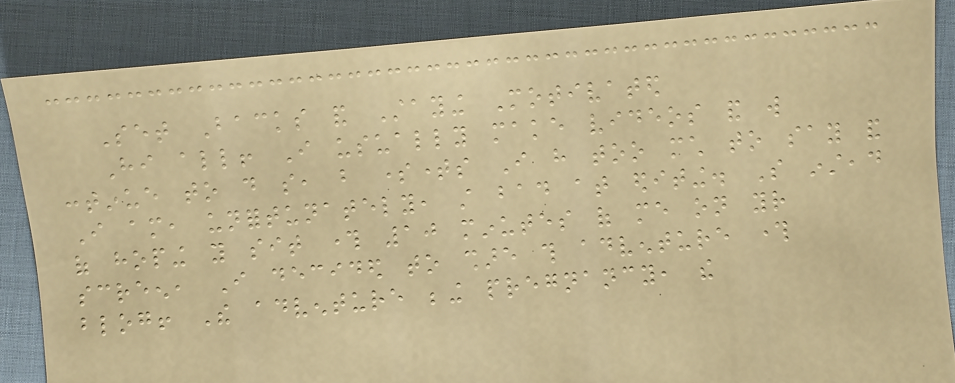Set Backs and Staying Motivated
Hi all! I usually make videos and will
continue to do so, but sometimes I have too much to say and
I am, unfortunately, still bad at editing. So instead
of hoping you sit through 10 minutes of me on your
screen, I decided to share this adventure through
blog! The adventure being pregnancy, the
